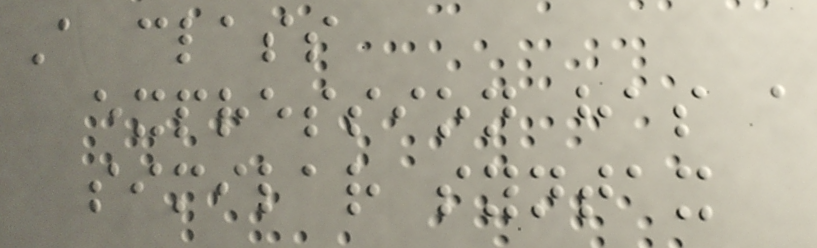A class
expression has a
similar syntax
